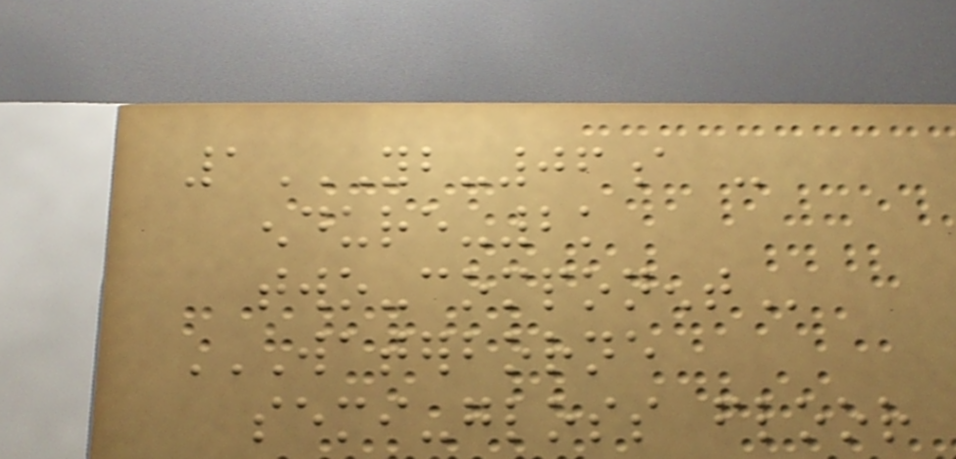1YB-06A -
ENDURE-2K
TWO-COMPONENT
WATERBORNE
SEMI-GLOSS FLOOR
